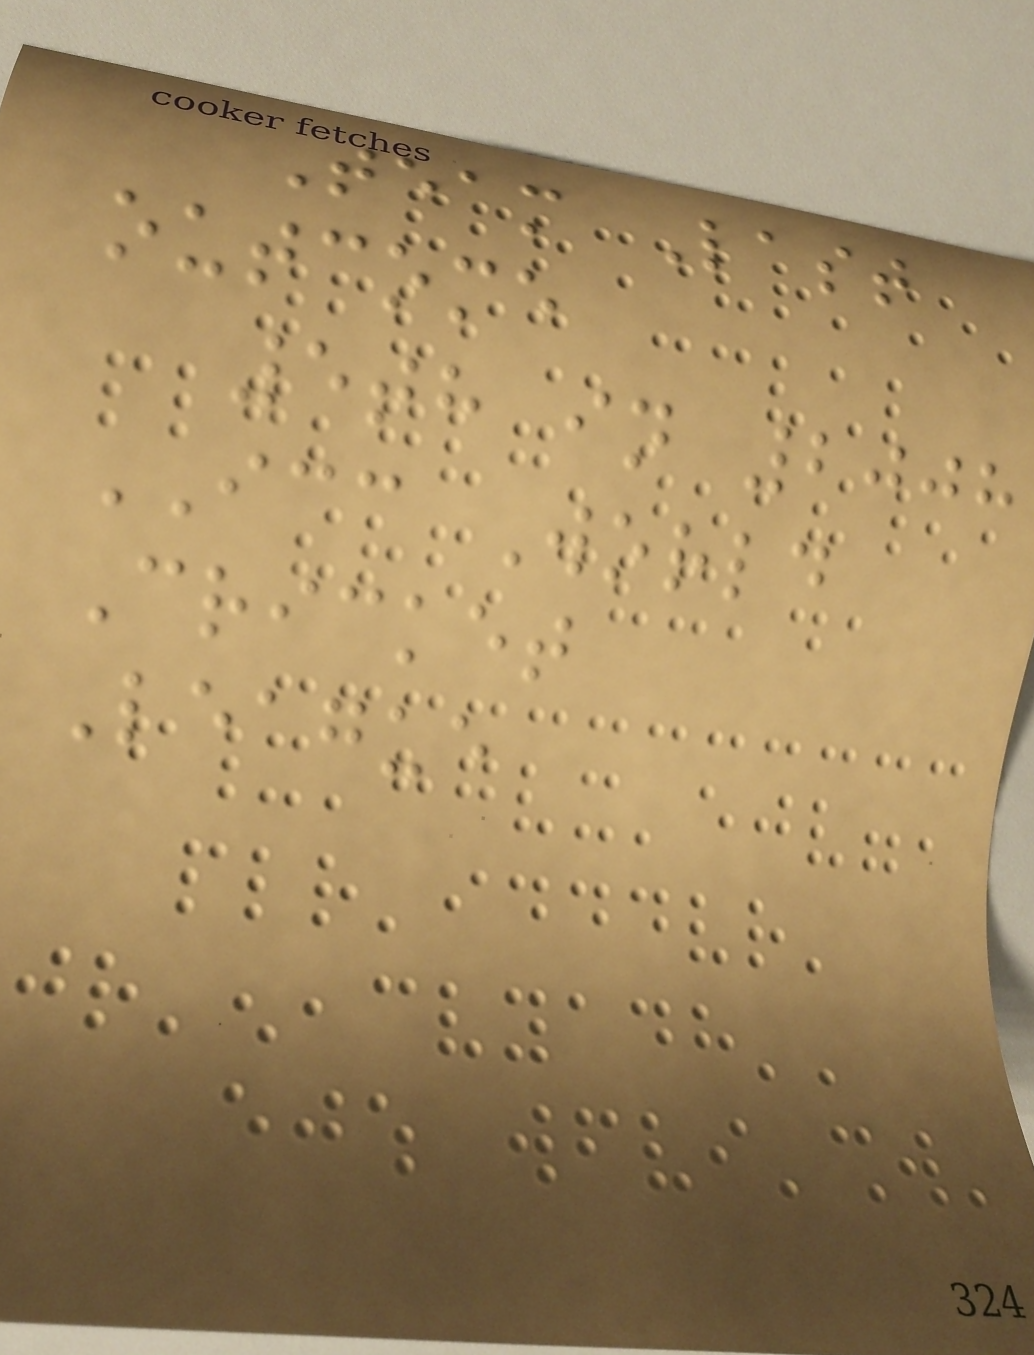Team Last
outcome
5th in 2008
ICC World
Cricket
League
